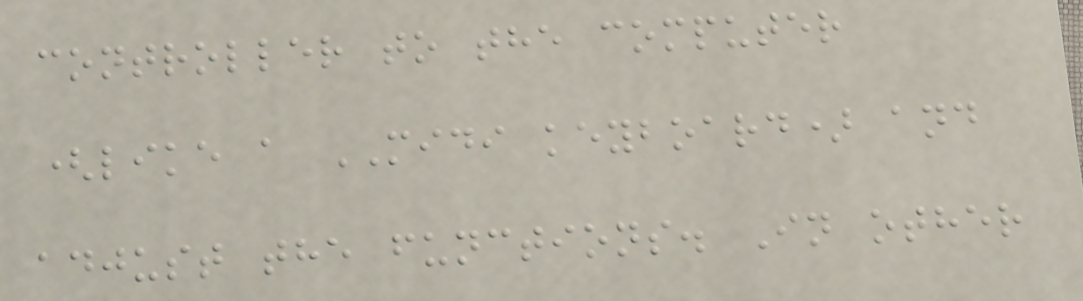controller to the computer
(like a MIDI keyboard) and
adjust the functions. In other
